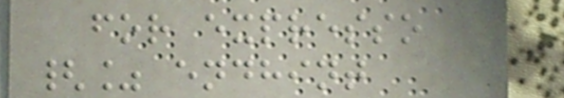for expresso
{% endhint
